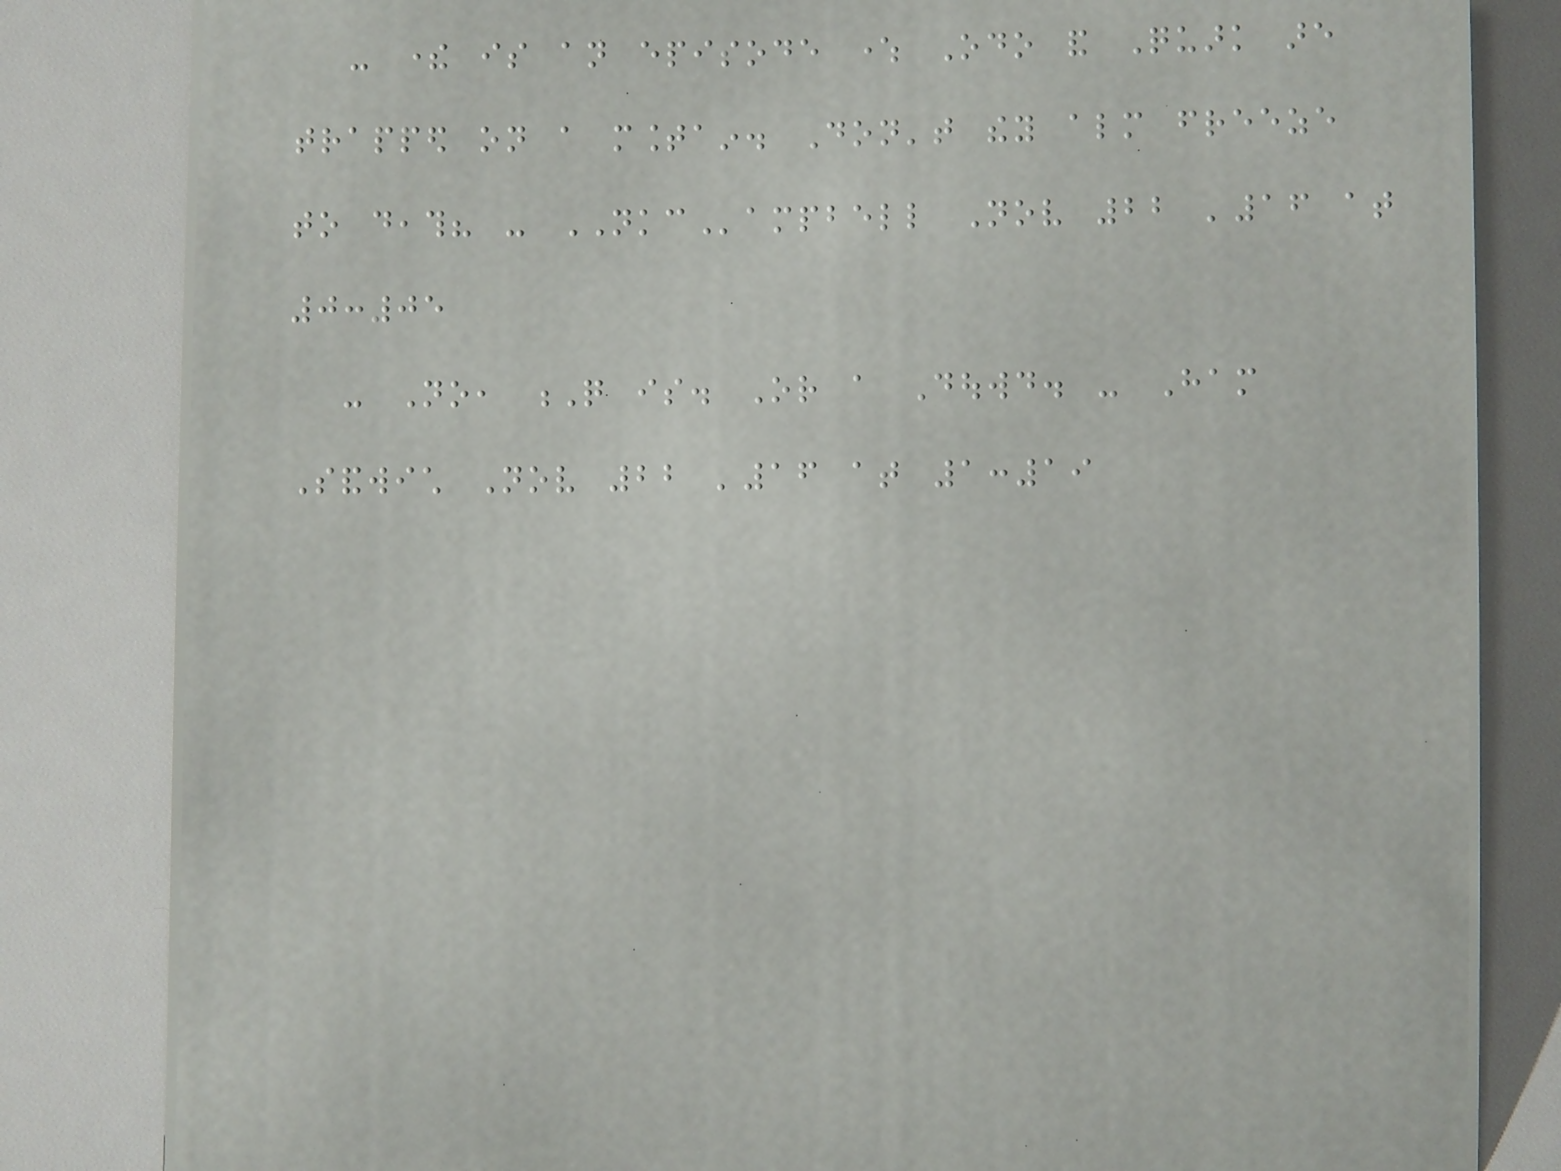- there is an episode where Odo and Quark are
trapped on a mountain. Don't they almost freeze
to death? - NKCampbell Nov 22 '16 at
0:05
- No, Q is. Or a Douwd. - Ham
Sandwich Nov 22 '16 at 1:19
